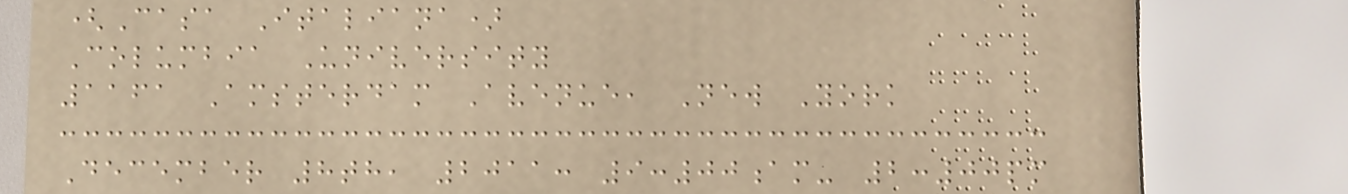(Casa Italiana)
Columbia University
1161 Amsterdam Avenue, New York
December 8th, 2011: 9:00am- 2:00pm
